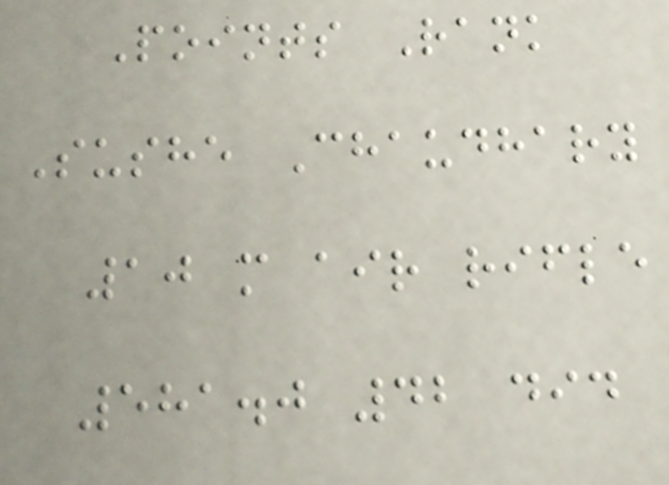Points Rank
Sushe Chaudhary
10 m air rifle
581.0 42 did
